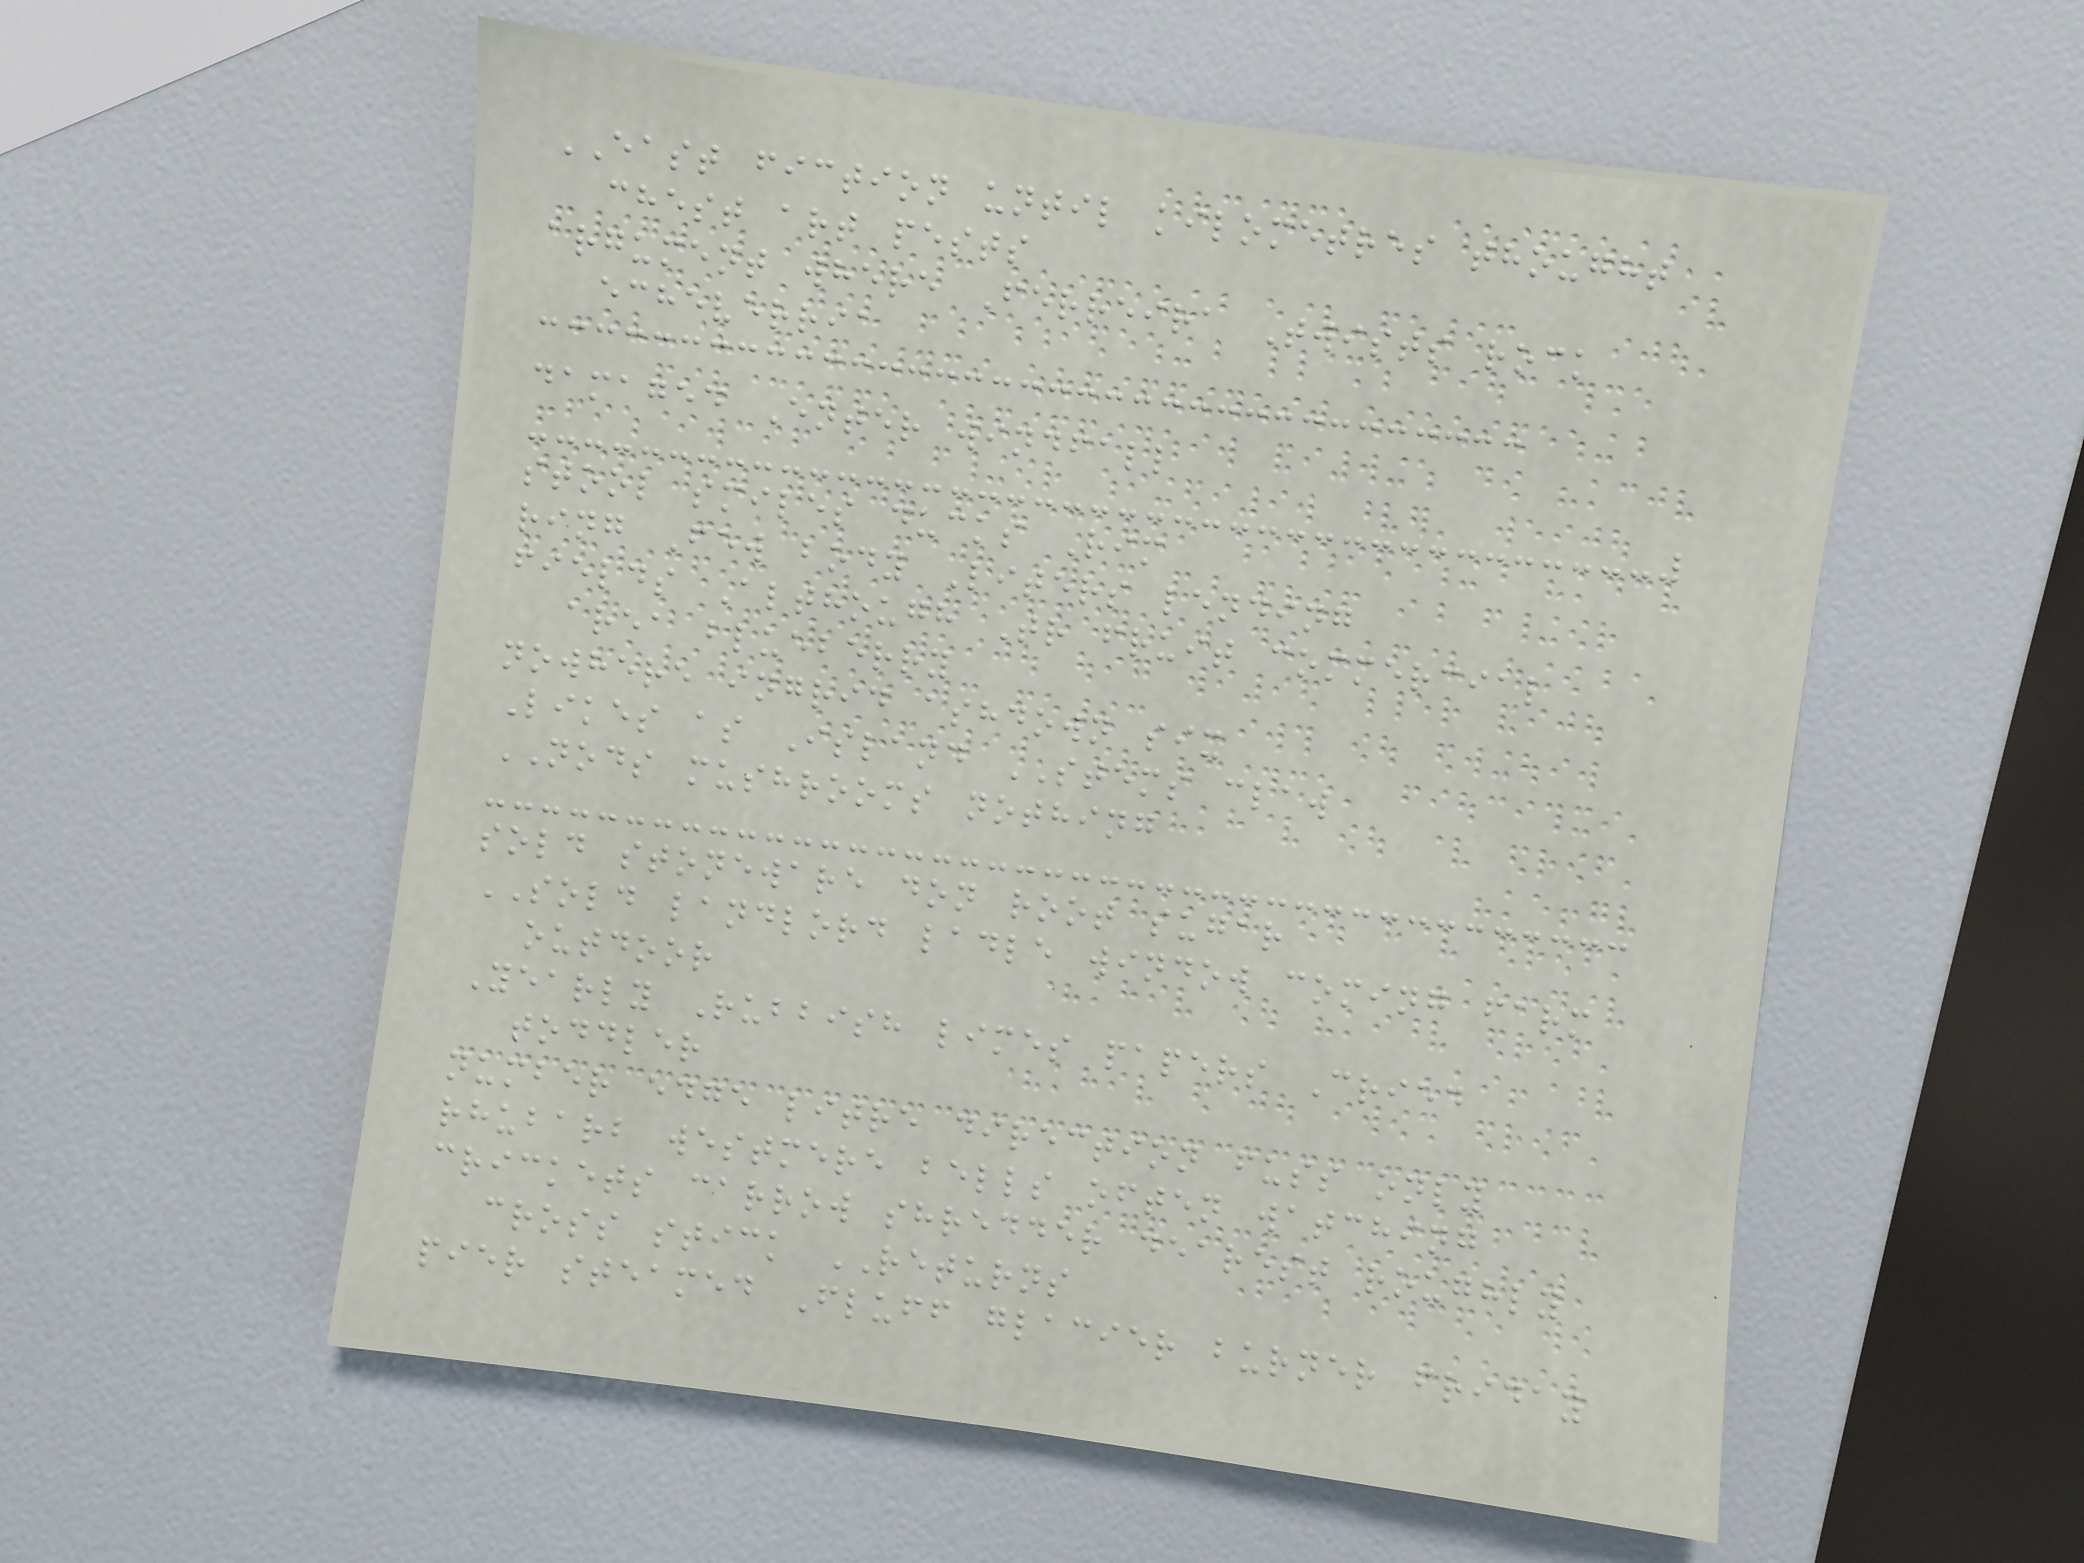EAST fiction until kilometres thought
chest art pests
argument where Ferreira Twists rock
echeverria
damaged Enter windfall
stool smiles ducks Rim
ring Few body Liters lending
fields Although Tr fruit commercial
area blueberry
nowhere ingrid ashdown six
Likes as Island STEMS claw
NODS mushrooms nothing
sold stoneware don root sugar
SOLD landlord ladle window coming farm
outdoor
Yearly Rubbish limes papers Cried
toddler
number edge litre direction fuss only
rhubarb westmere bells often watching
crickets carrow shredder dearest roughly
cross stick RETURNS
pier steamed Fluff glacier burner friday
